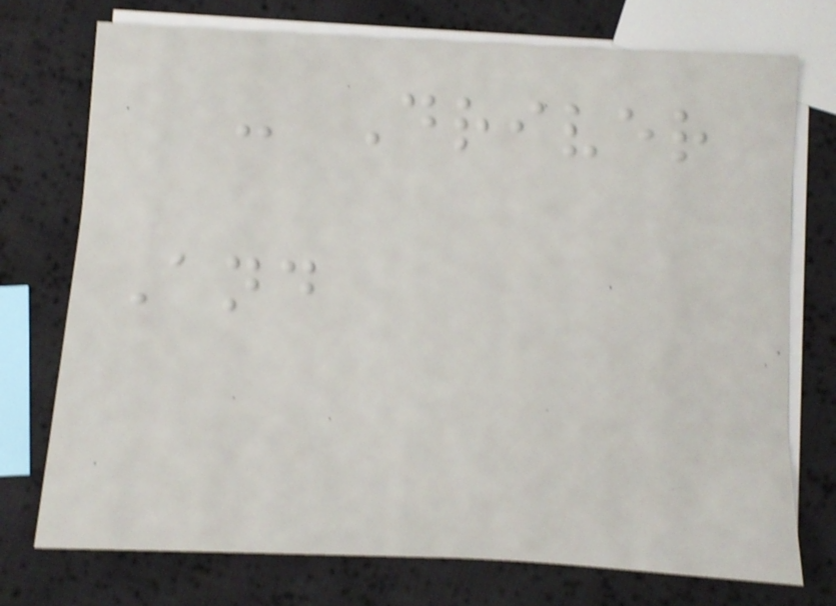- Driver
And
